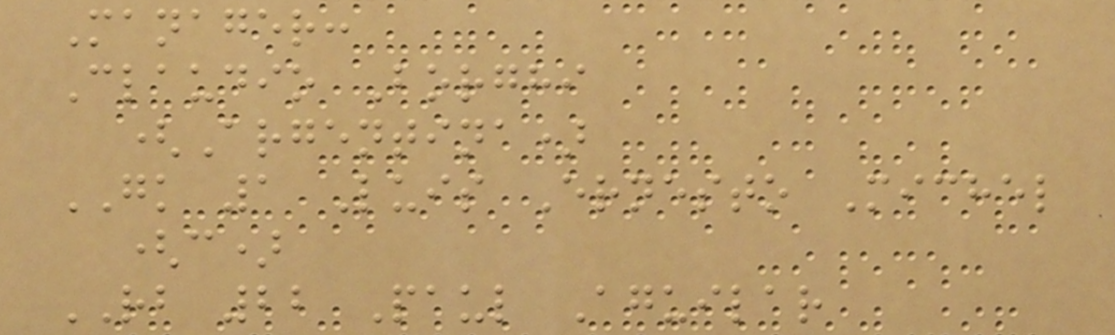Manager:
Claudio Borghi
(Argentina)
GK 1 Luis Ernesto Michel
(c)
RB 22 Paul Aguilar
